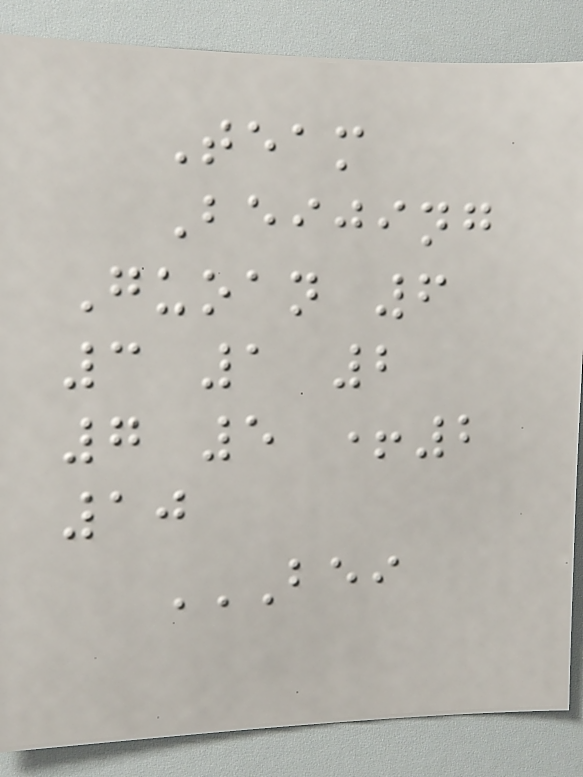Team
Beijing
Guoan 6
3 1 2
7 5 +2
10
BEI
